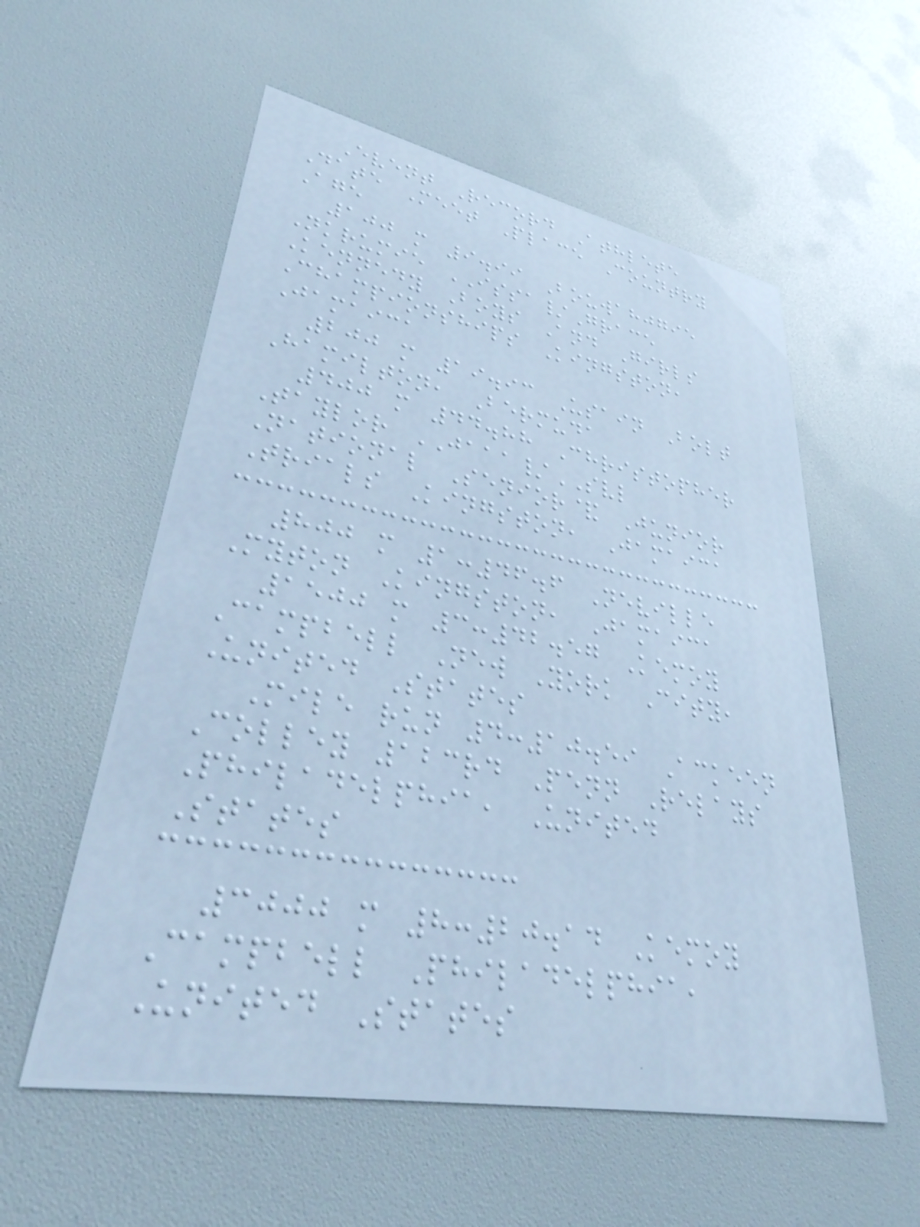Event Record Athlete
Date Meet Place Country
Age
100 m 9.99 Bouwahjgie
Nkrumie ISSA/Grace
Kennedy Boys And Girls
Championships Kingston,
Jamaica
200 m 19.93 Usain Bolt
Hamilton, Bermuda
400 m 44.88 Christopher
Taylor JAAA/SVL
National Senior& Junior
Trials Kingston, Jamaica
800 m 1:46.6 Neville
Myton Kingston, Jamaica
1500 m 3:42.57 Kemoy
Campbell New York City,
United States
Mile run 4:10.59 Ackeen
Colley 123rd Penn Relays
Philadelphia, United
States
3000 m 8:20.14 Kemoy
Campbell Philadelphia,
United States
